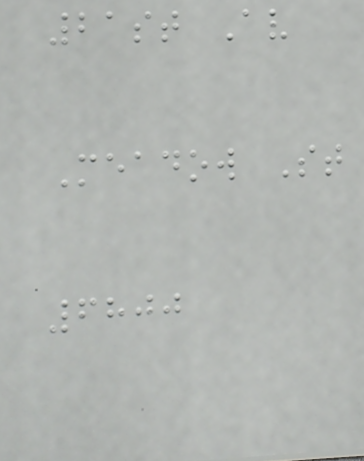21st Av
Meadow St
6800
